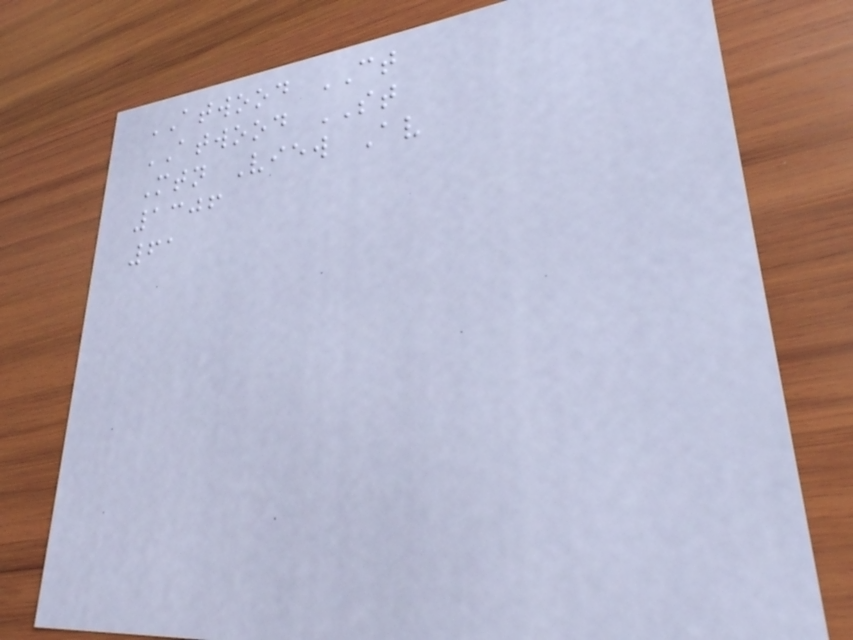ATWOOD CT
ATWOOD ST
Mtn View Av
1306
61
